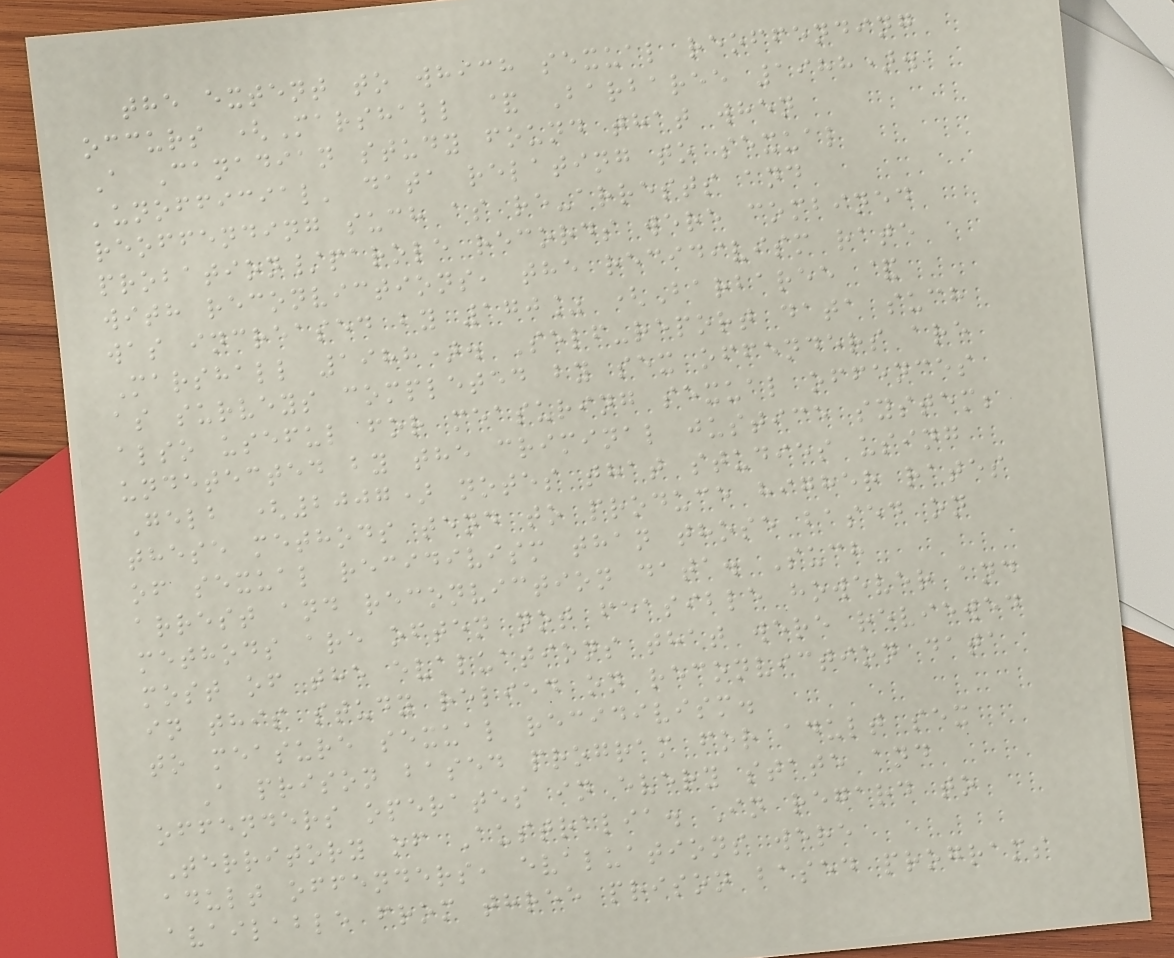the extent to which sexual reoffending
occurs (Marshall & Barbaree 1988).
A Canadian study found that when
'unofficial' data relating to sexual
reoffending such as re-arrests and
probation/parole records were combined
with reconvictions, the recidivism rate
was increased by 170% (Barbaree &
Marshall 1988). Self-report data such
as surveys completed by sex offenders are
also useful for measuring sexual offences
undetected by the criminal justice system;
Gelb (2007) notes that studies using
these methods tend to produce higher rates
of sexual recidivism than those based on
arrest and reconviction data. Such
methods are often not feasible however and
most of the evaluations that were reviewed
in this study relied on reconviction data
to measure sexual recidivism.
A prison based program for adult sex
offenders operates in every state and
Territory of Australia. In regard to
adult offenders, evaluations were
available from three prison based programs
